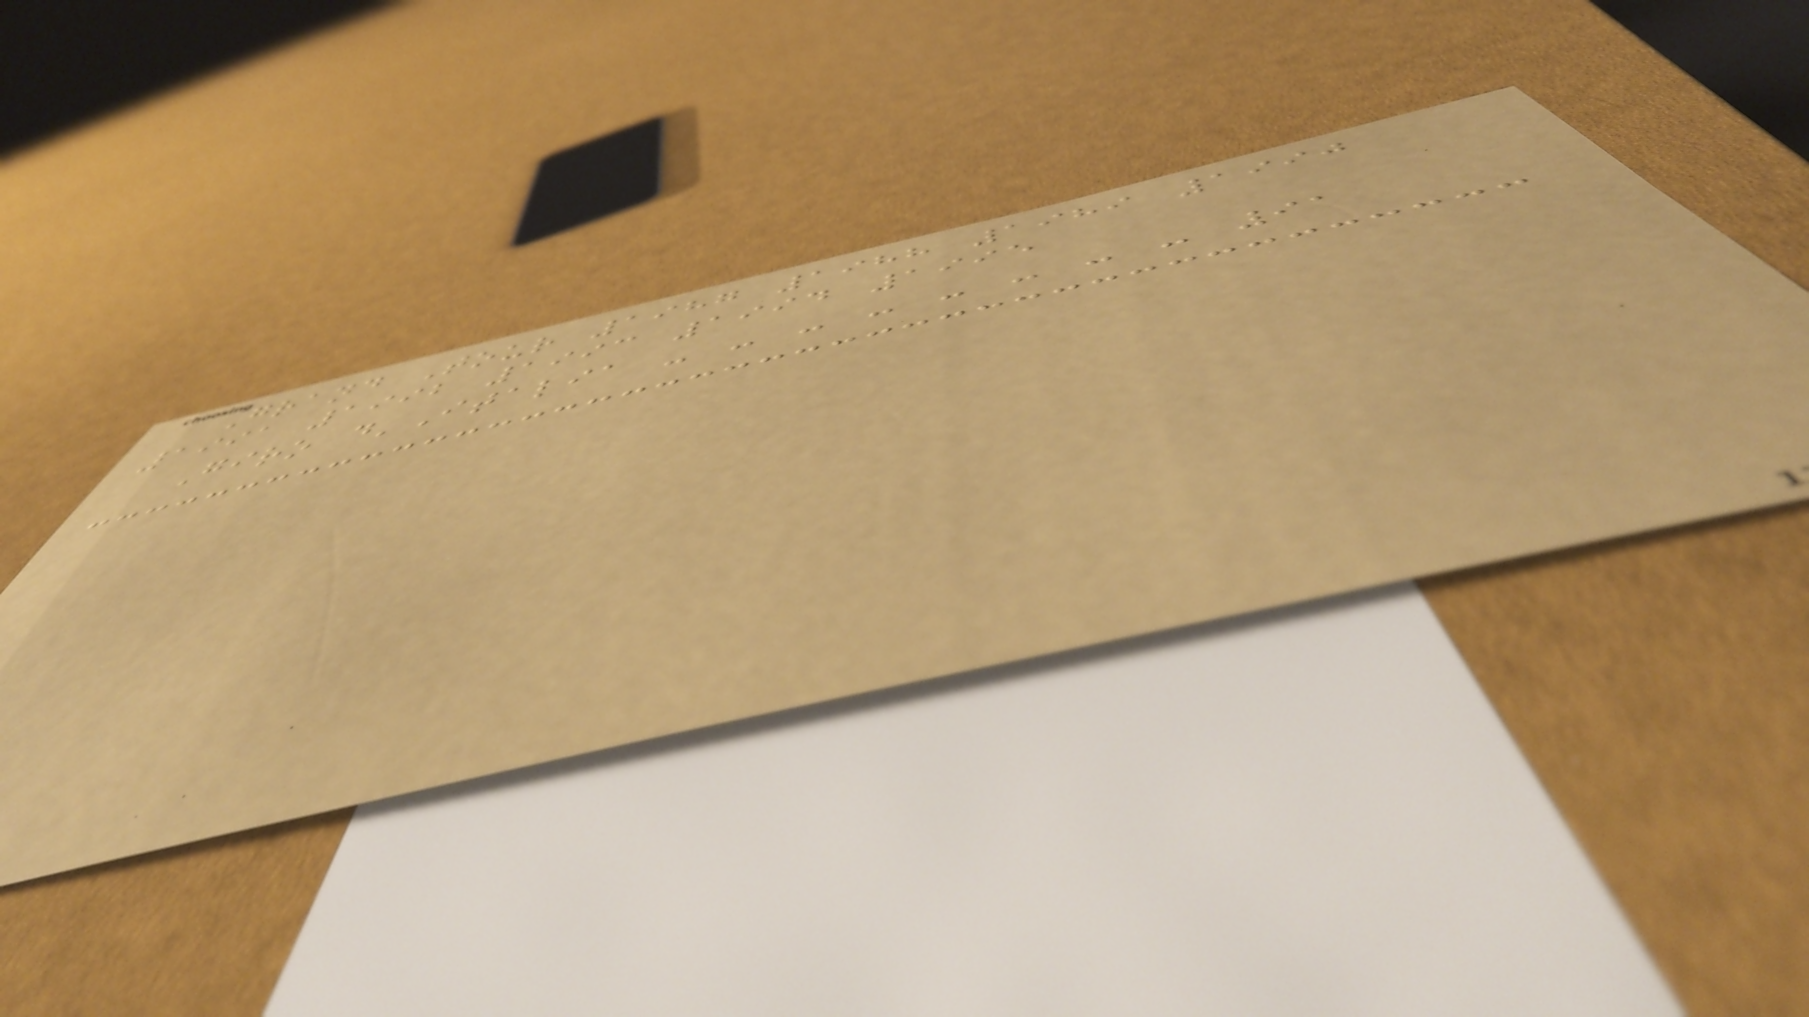Grand Tour 1987 1988 1989 1990
1991 1992 1993 1994 1995
Giro d'Italia - - - - - - - - 91
